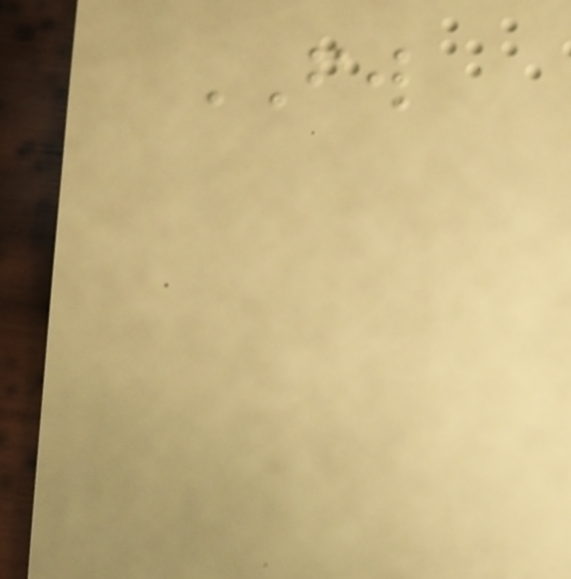FW
